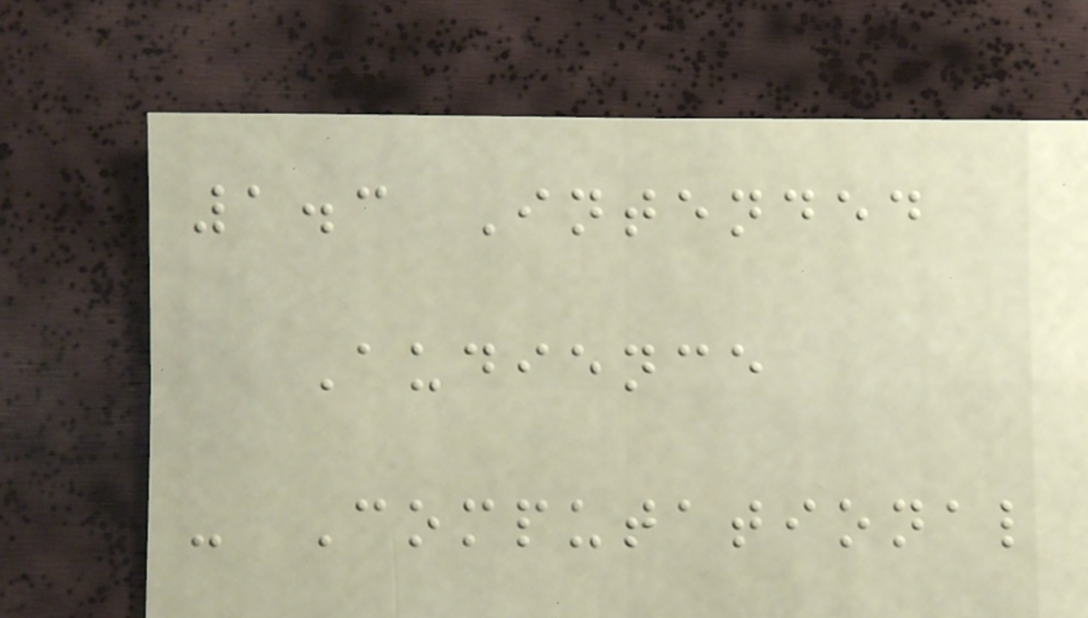1.3 Intended
Audience
- Computational
